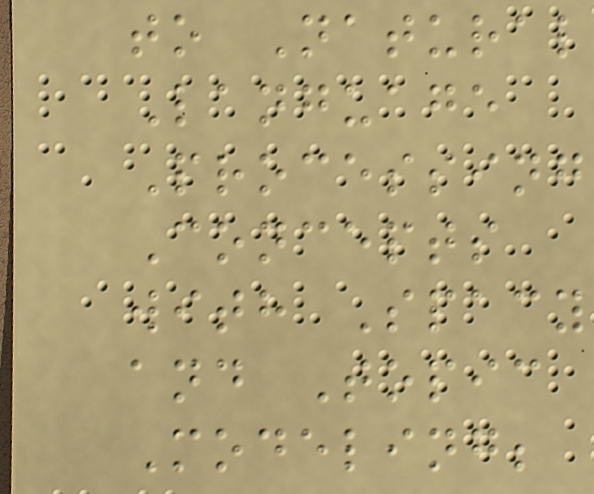to Natural
Language
Processing
Concepts
with Spacy
and Topic
Modeling;
